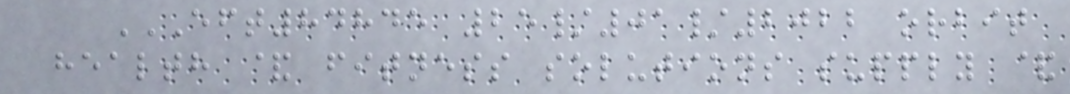EFT84845 25/01/2022 ORBIT
HEALTH & FITNESS SOLUTIONS SUPPLY &
